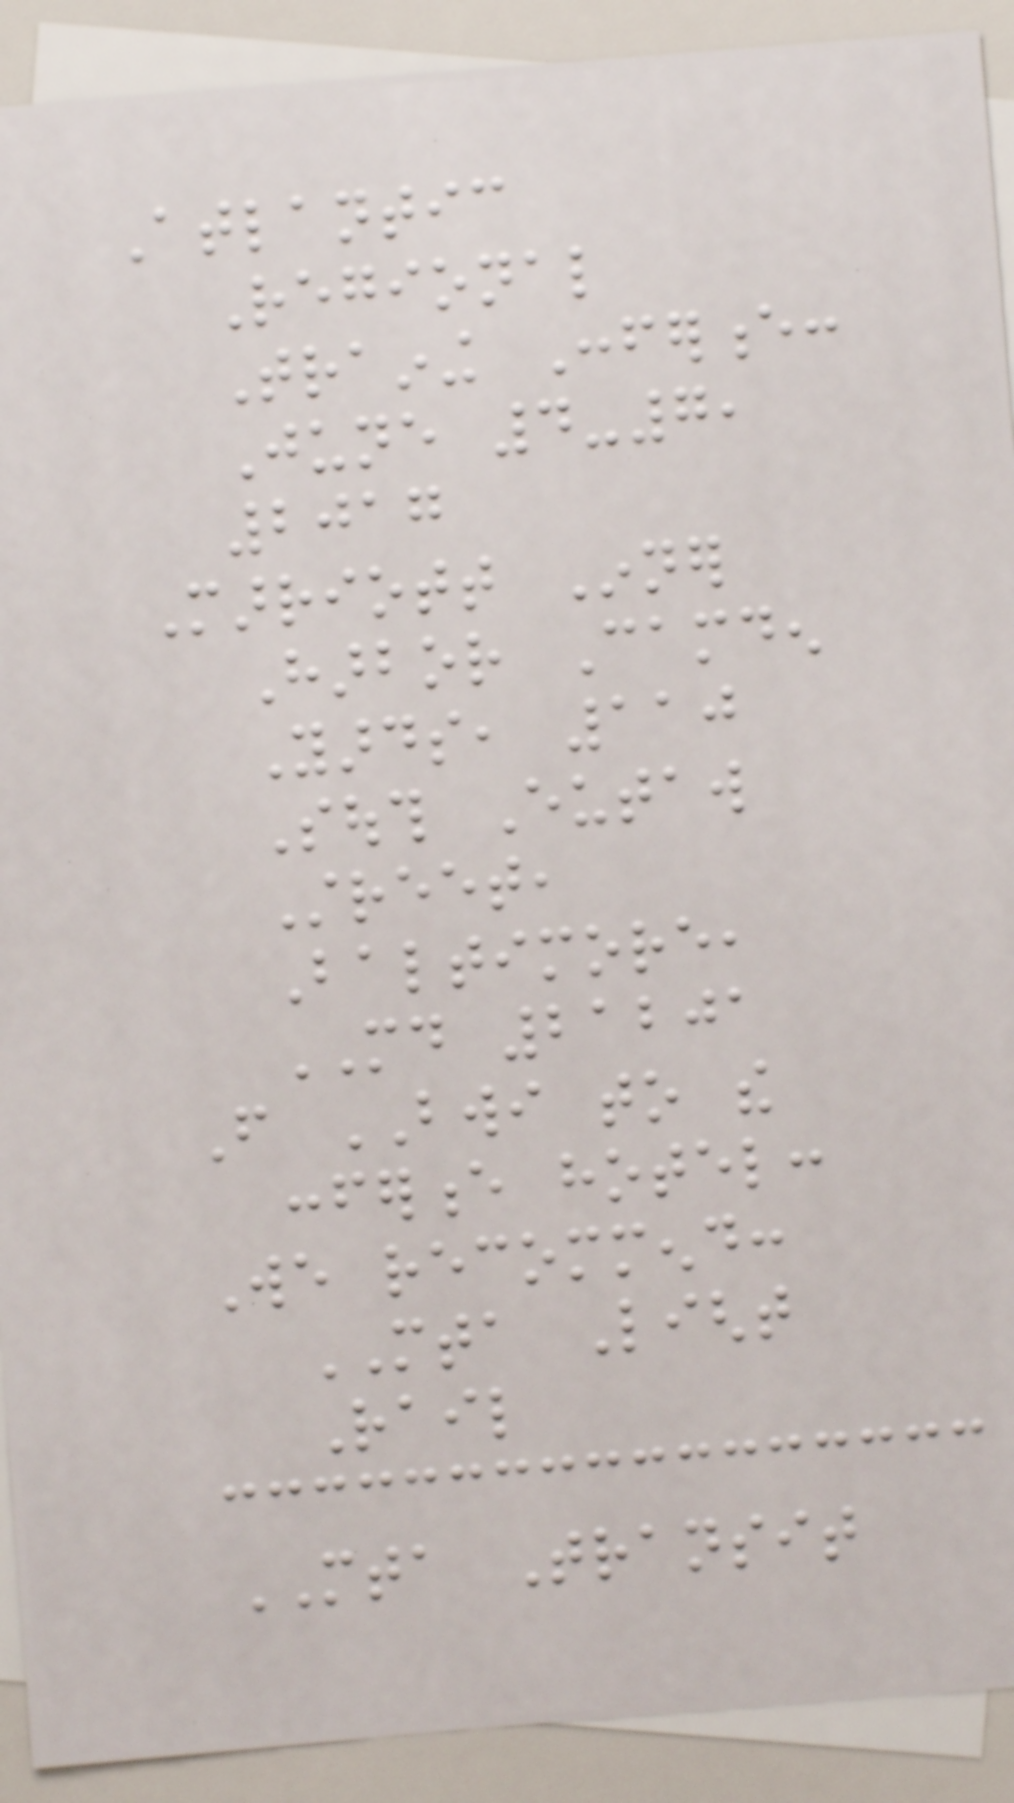Atlantic
Regional
Training Conference:
June 4-7,
2017
Marriott Inner
Harbor Camden
Yards, 110
South Eutaw
Street,
Baltimore,
MD 21201
From BWI to the
conference hotel:
We recommend:
MTA Light
Rail
MTA Transit
